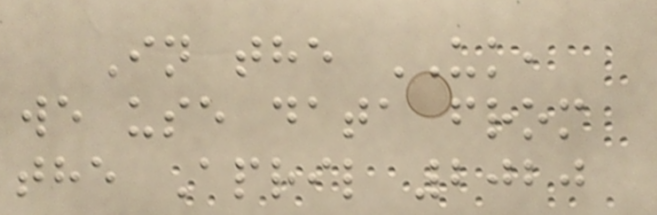In the UK,
we use data from
the April 2020
